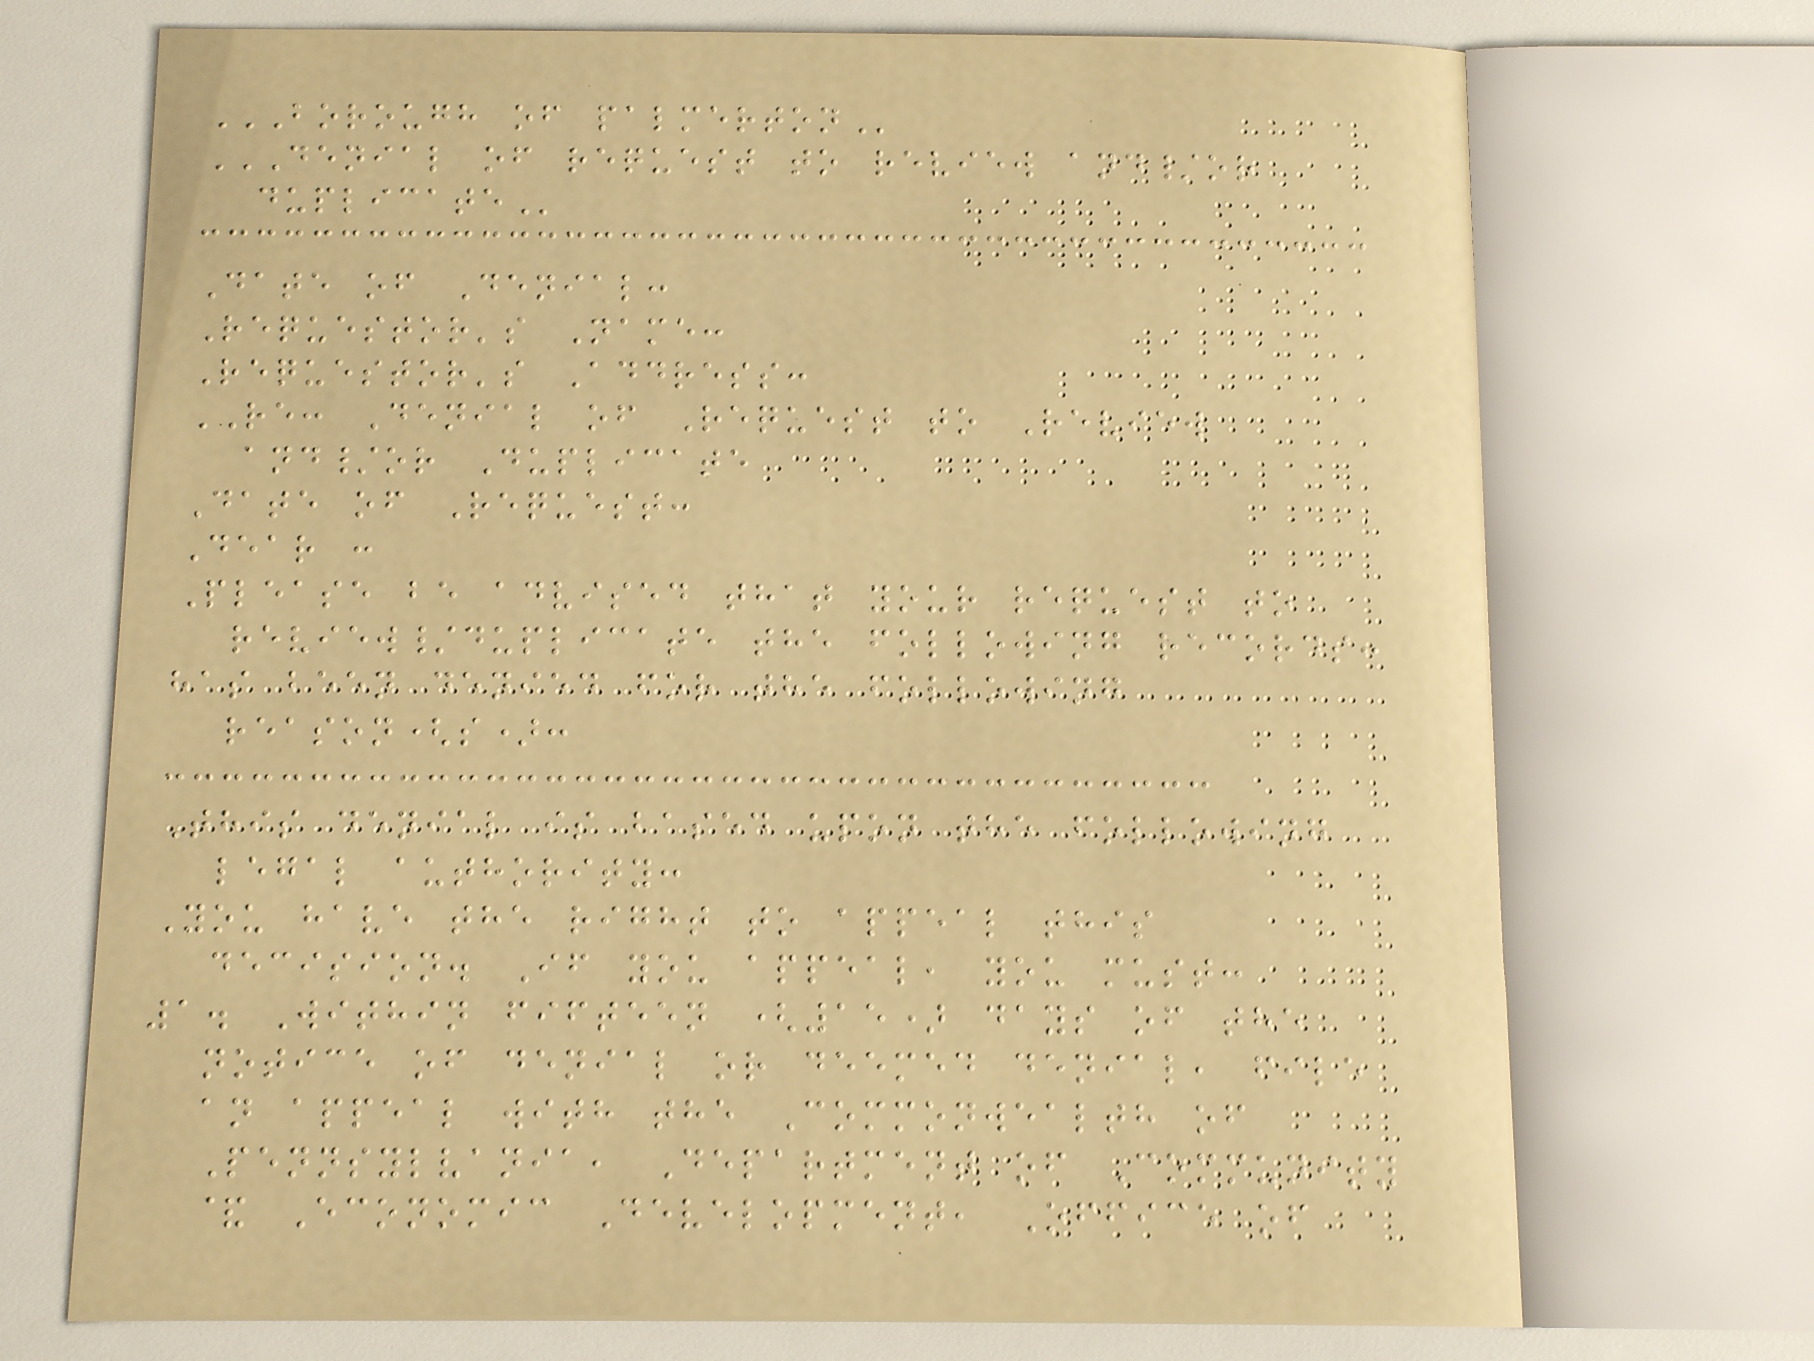BOROUGH OF PALMERTON
DENIAL OF REQUEST TO REVIEW AND/OR
DUPLICATE
Date of Denial:
Requestor's Name:
Requestor's Address:
RE: Denial of Request to Review
and/or Duplicate
Date of Request:
Dear :
Please be advised that your request to
review/duplicate the following records:
has been denied for the following
reason(s):
This denial is based upon the following
legal authority:
You have the right to appeal this
decision. If you appeal, you must:
1. Within fifteen (15) days of the
notice of denial or deemed denial, file
an appeal with the Commonwealth of
Pennsylvania, Department of Community
& Economic Development, Office of
